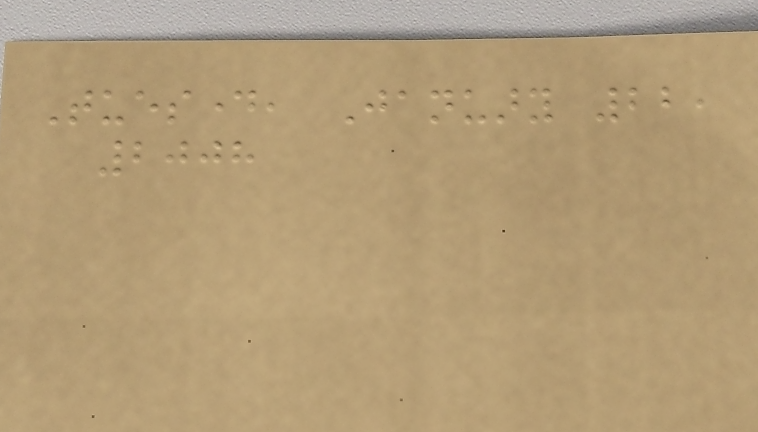Tuesday, January 22,
2008
